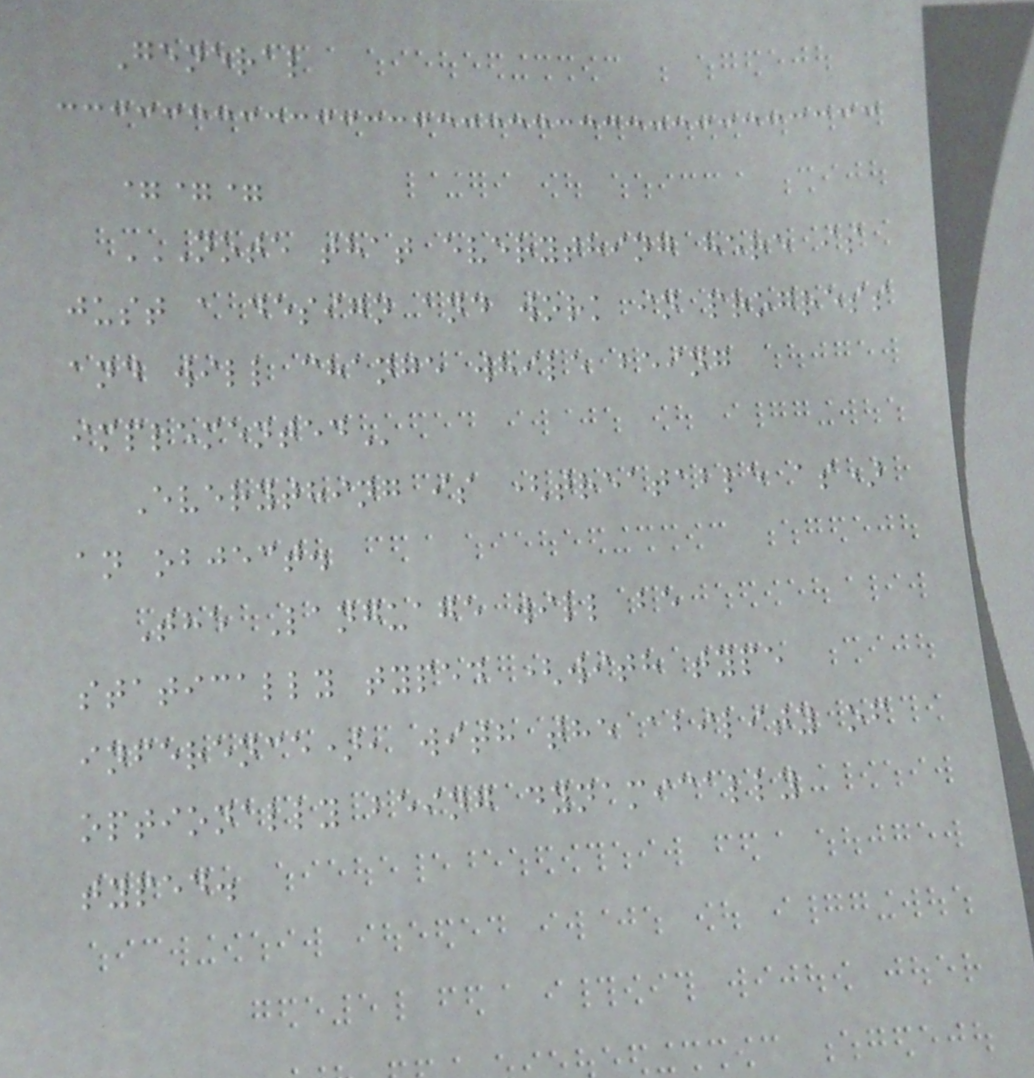General
===
NOTE THAT EVERYTHING HERE IS
JUST A DESIGN AND WORK IN PROGRESS
AND WILL CHANGE WHILE BEING
IMPLEMENTED
Everything is (treatable as)
an object.
The Language will be
statically typed (with type
inference), with the ability of
optionally being dynamically
typed.
